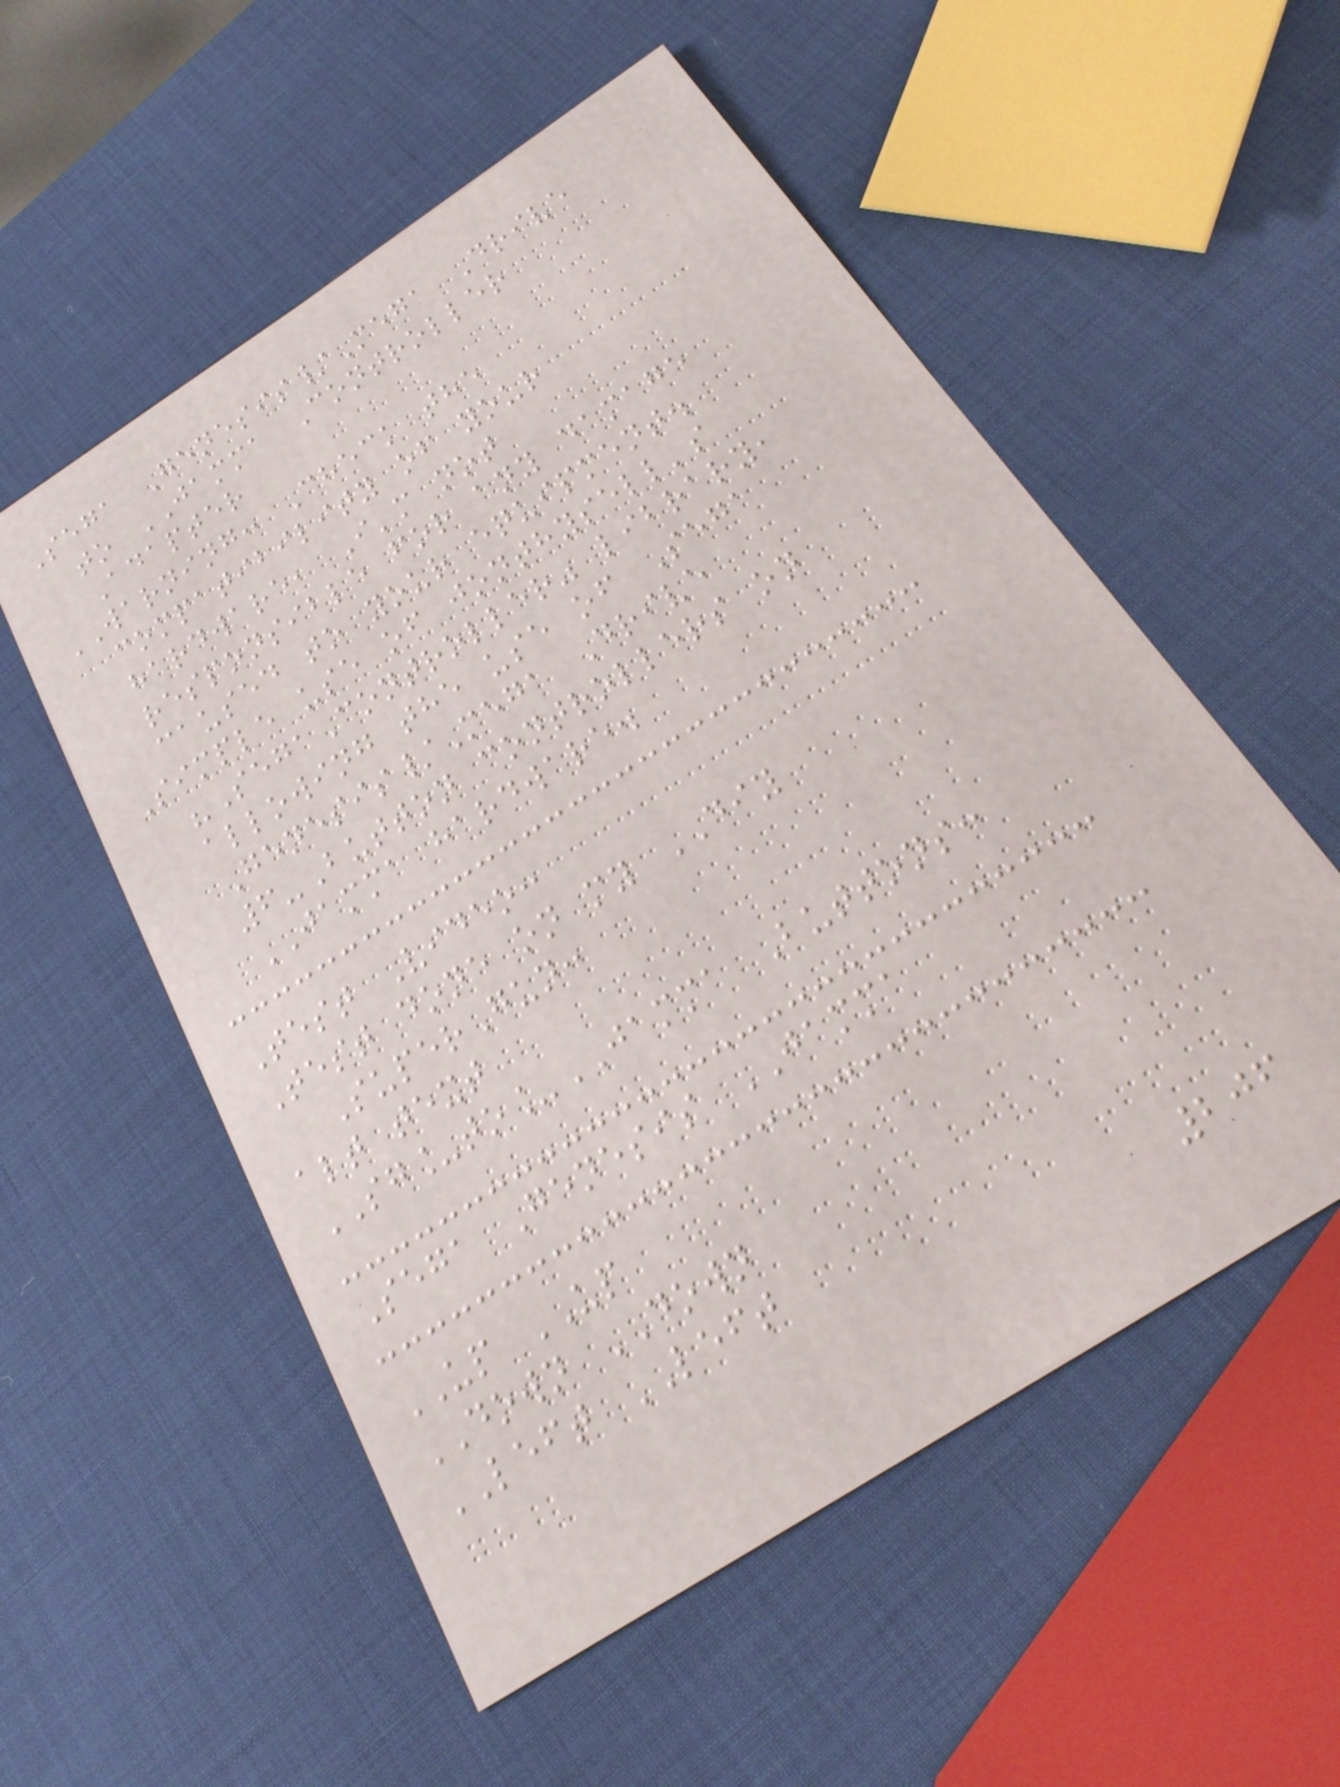Sega Genesis/Mega Drive
to JAMMA Controller
Adapter
WARNING: Check the
compatibility of your
hardware, I'm not
responsible for any damage
caused to your equipment.
Simple use of jonthysell's
"SegaController" library,
allowing the use of Sega
Genesis/Mega Drive
6-Button controllers on
JAMMA hardware.
Test Video:
Test done on my DIY
SuperGun:
alt text
SG_to_JAMMA Buttons:
Sega Genesis JAMMA
UP UP
DOWN DOWN
LEFT LEFT
206
